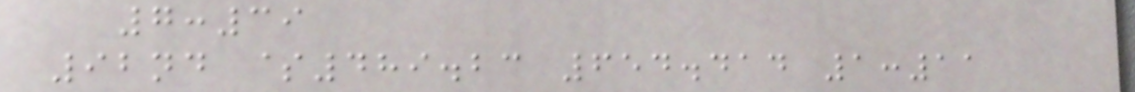7:39
92nd $489.23 654.414 1:11
